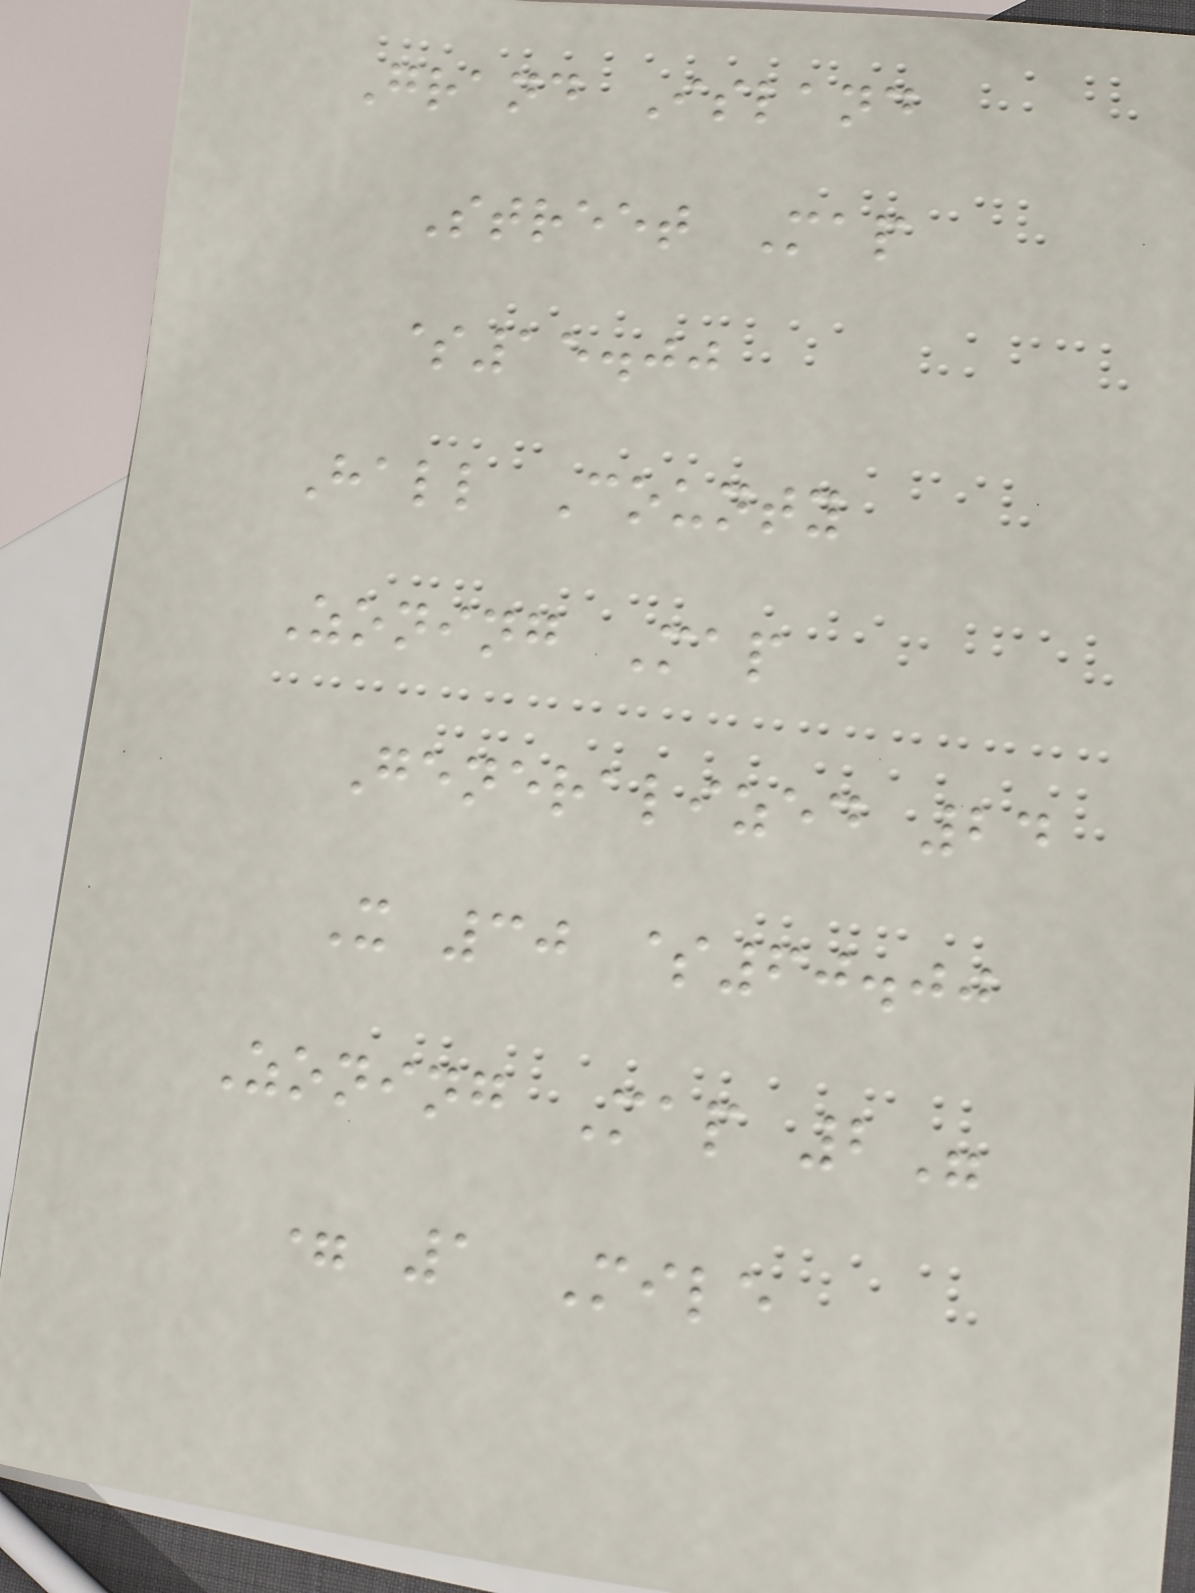Grand Island
Street Map
$15.00
Hall County
Zoning Map
Generalized 24
X 30 $60.00
Zoning Map 2"
= 1 Mile
